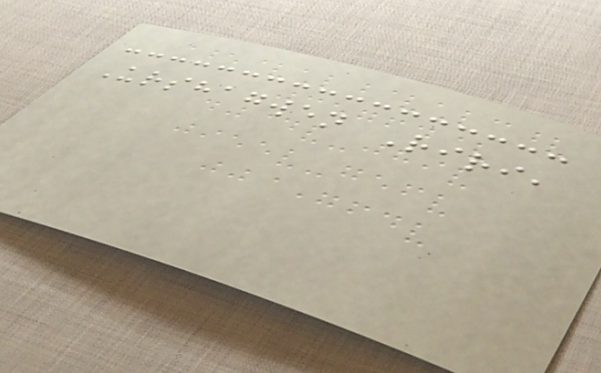Urshagwen Riri,
